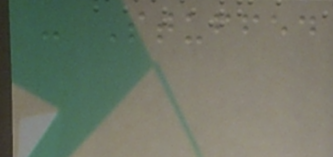- Stuffed
